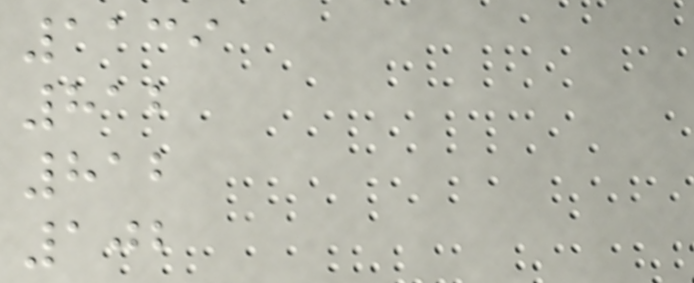1139
812
812
102
